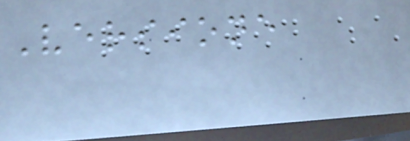Versione
